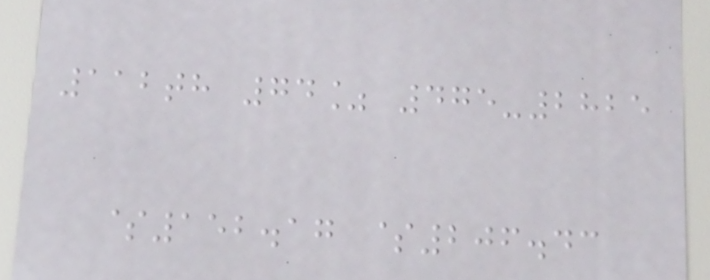112th 74% 475-2825
$152.17 $206.43
